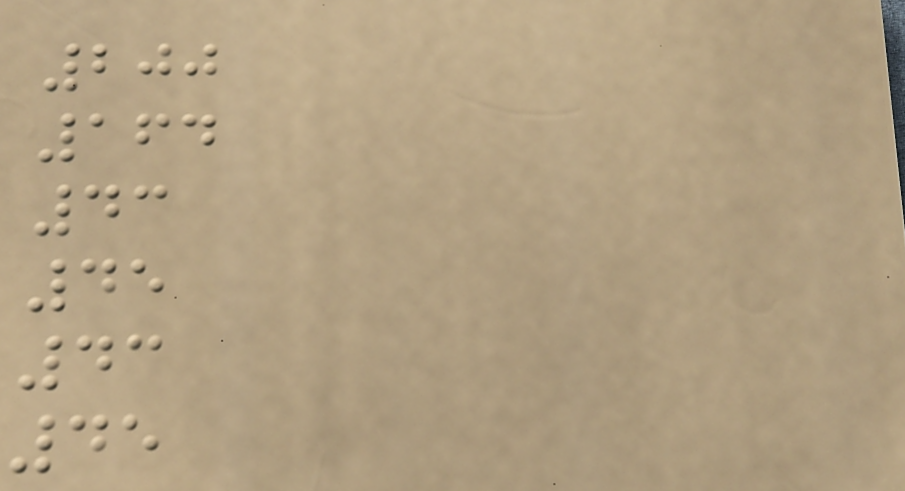200
164
43
45
43
45
